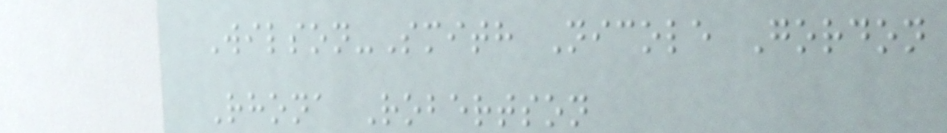Wilson-Smith Nicole Gordon
Rhona Robertson
